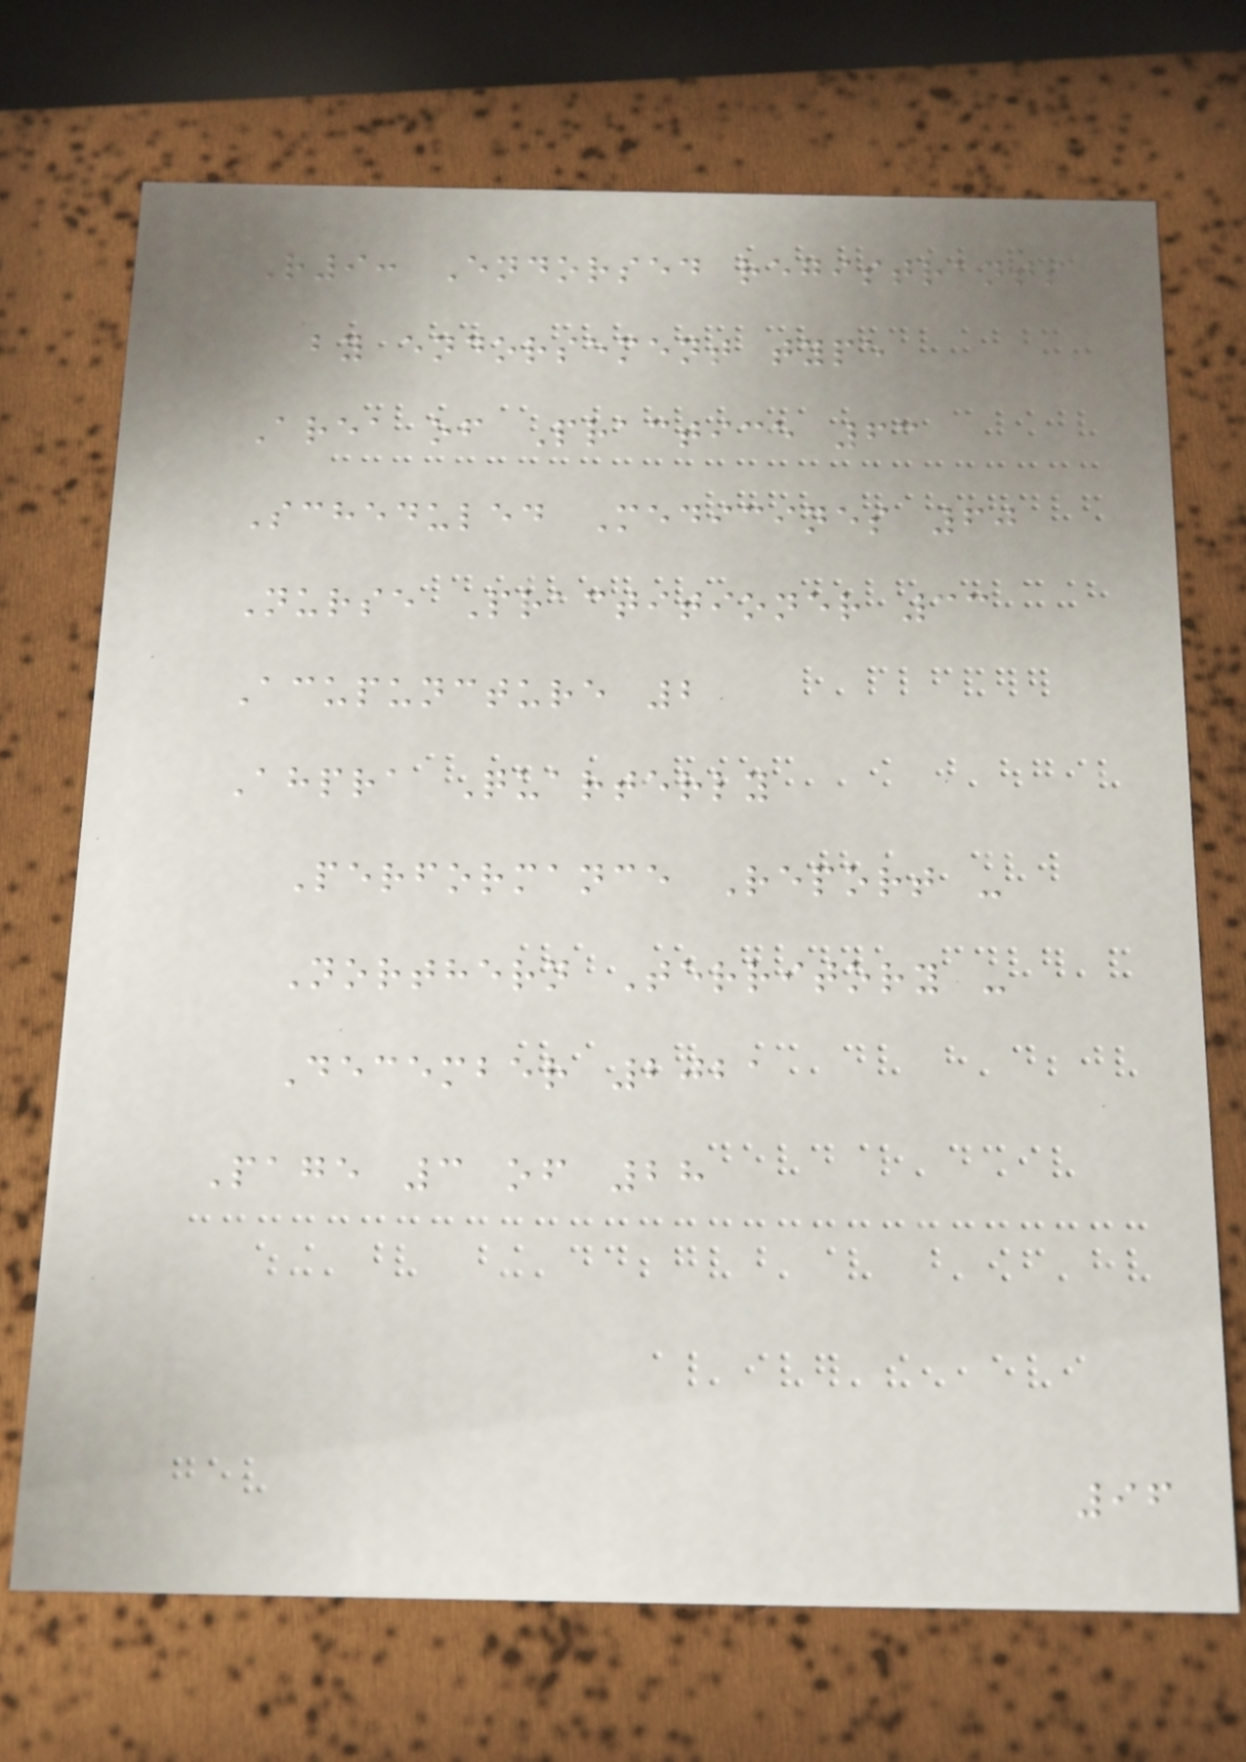R9: Endorsed registrants
by endorsement type
Area of Practice 63
Scheduled Medicines 60
Nurse Practitioner 33
Acupuncture 2
Ahpra Quarterly
Performance Report -
Northern Territory -
December 2021
Page 3 of 28
96
